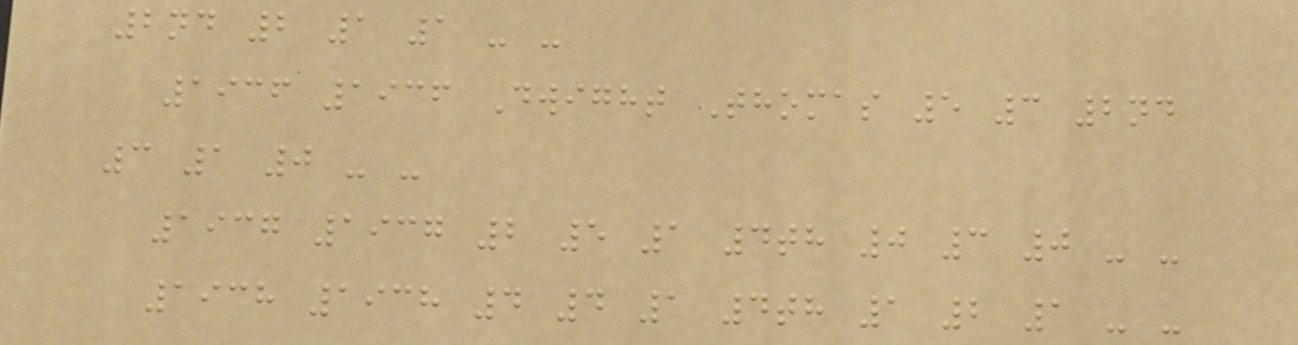2nd 2 1 1 - -
1936 1936 Dwight Thomas 5 3 2nd
3 1 0 - -
1937 1937 2 5 1 4th 0 3 0 - -
1938 1938 4 4 1 4th 1 2 1 - -
